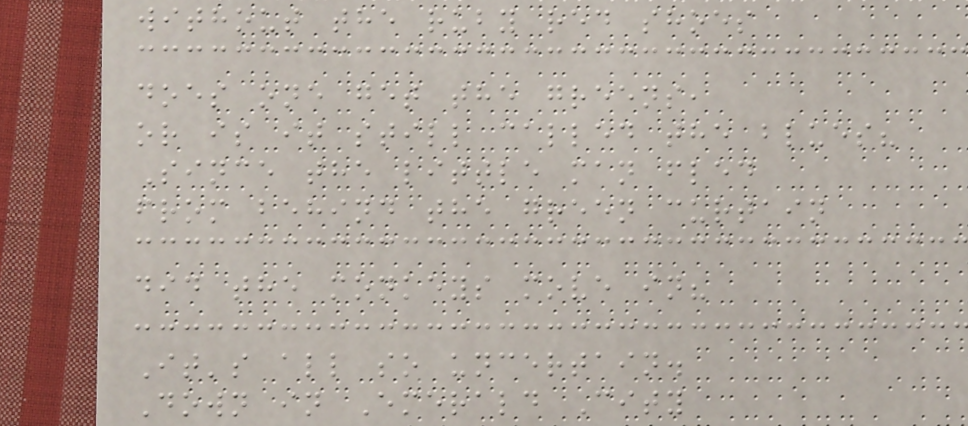without the ruby red shoes
does one get the greens,
or is it still called the blues?
Since the little man fled
from behind the green curtain
did the monkeys move in?
It's all so uncertain.
Down in Emerald City
